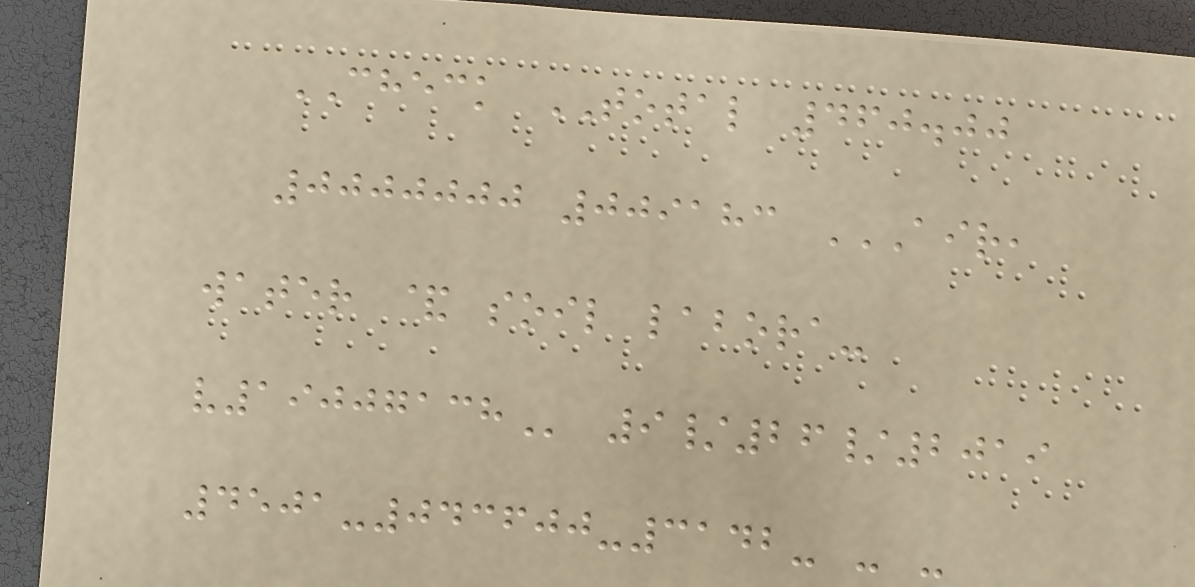CHECK TOTAL 460.00
0000000 009183 AIR,
WATER & SOIL LABORA-
V19007138 9/26/2019
4501-043600-3142- - -
